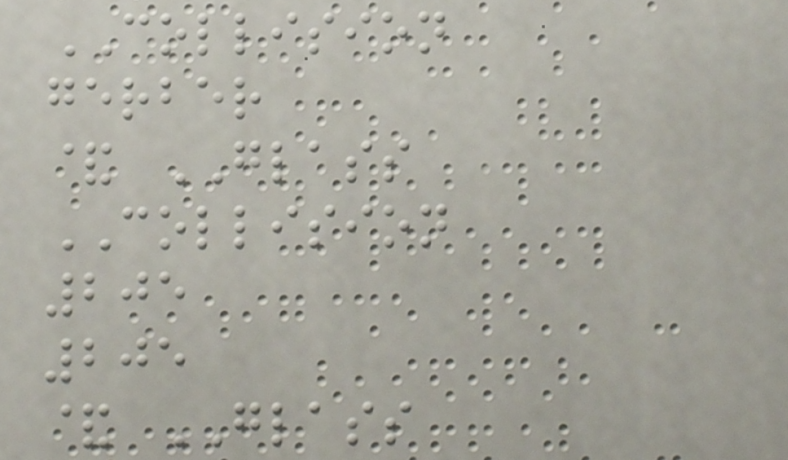COLLISION
gerber
& GLASS
COLLISION
205
205
& GLASS
